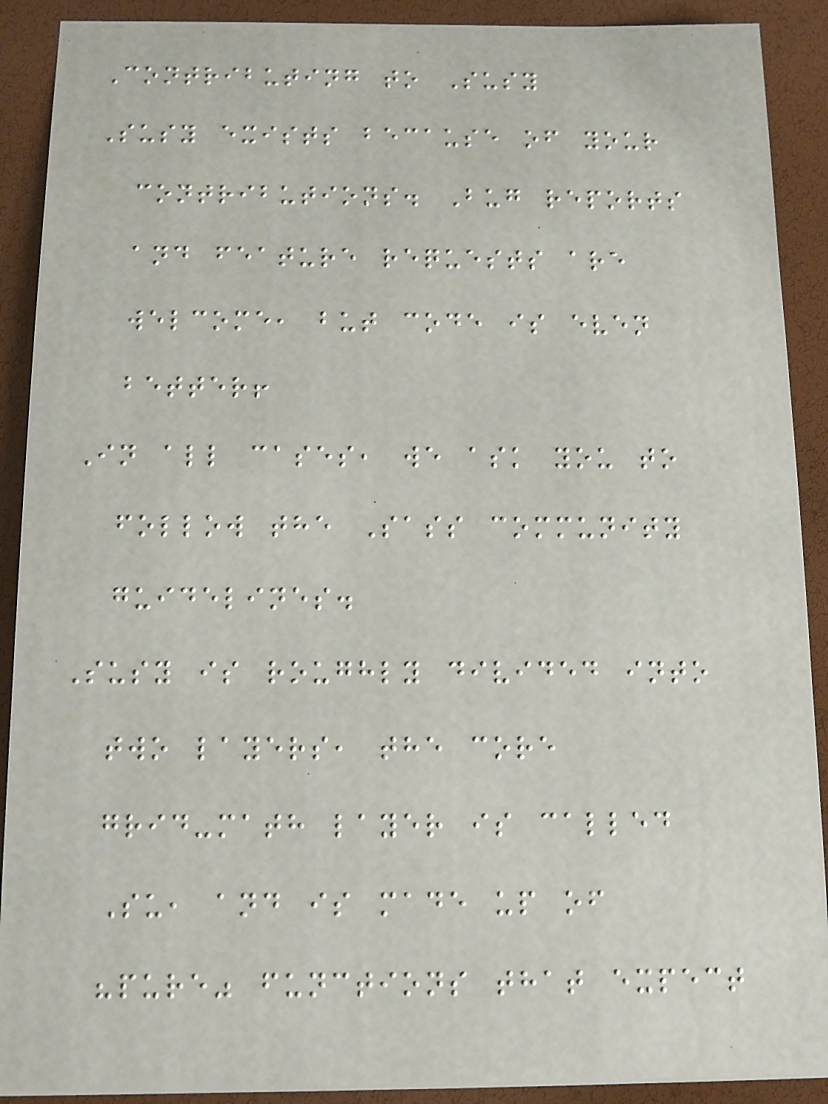Contributing to Susy
Susy exists because of your
contributions. Bug reports
and feature requests are
welcome, but code is even
better!
In all cases, we ask you to
follow the Sass community
guidelines.
Susy is roughly divided into
two layers, the core
grid-math layer is called
Su, and is made up of
"pure" functions that expect
